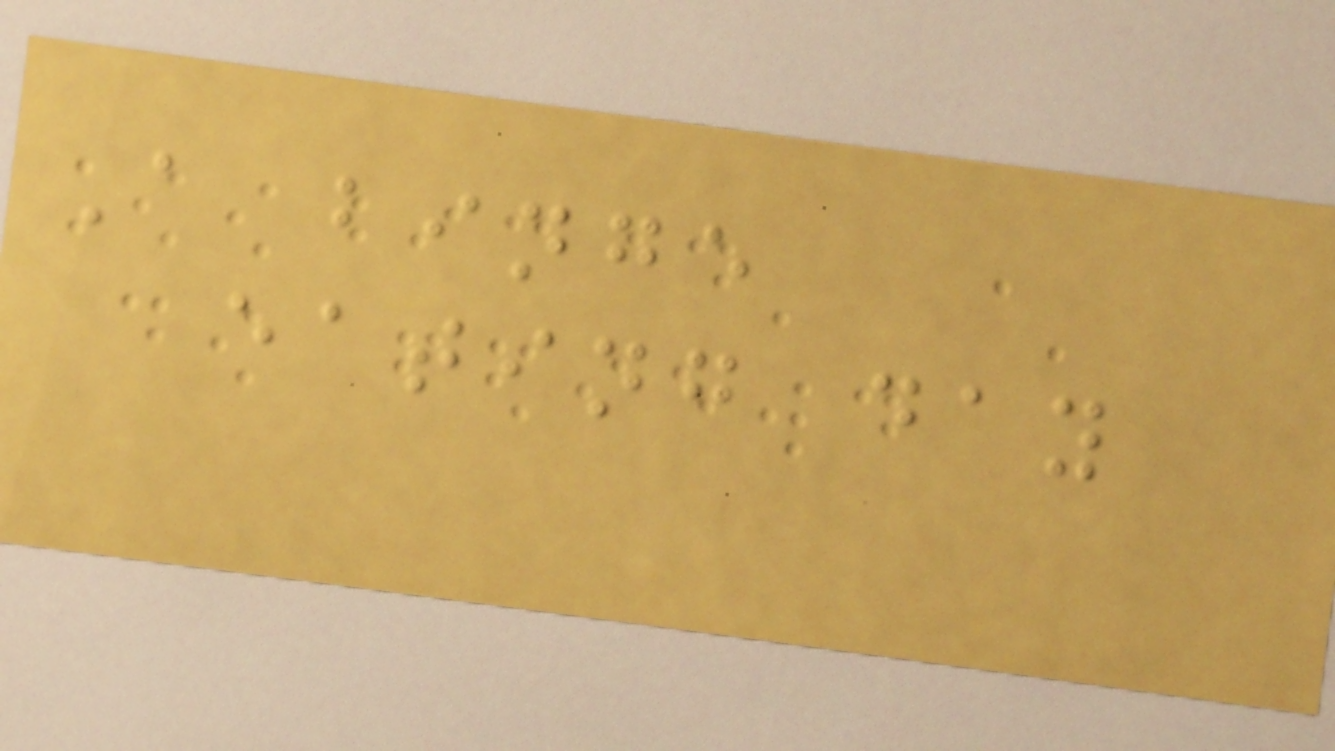A binge
eating day
